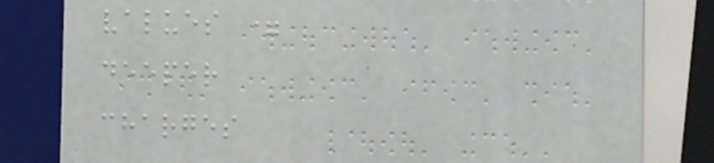values =
deeper
charges
